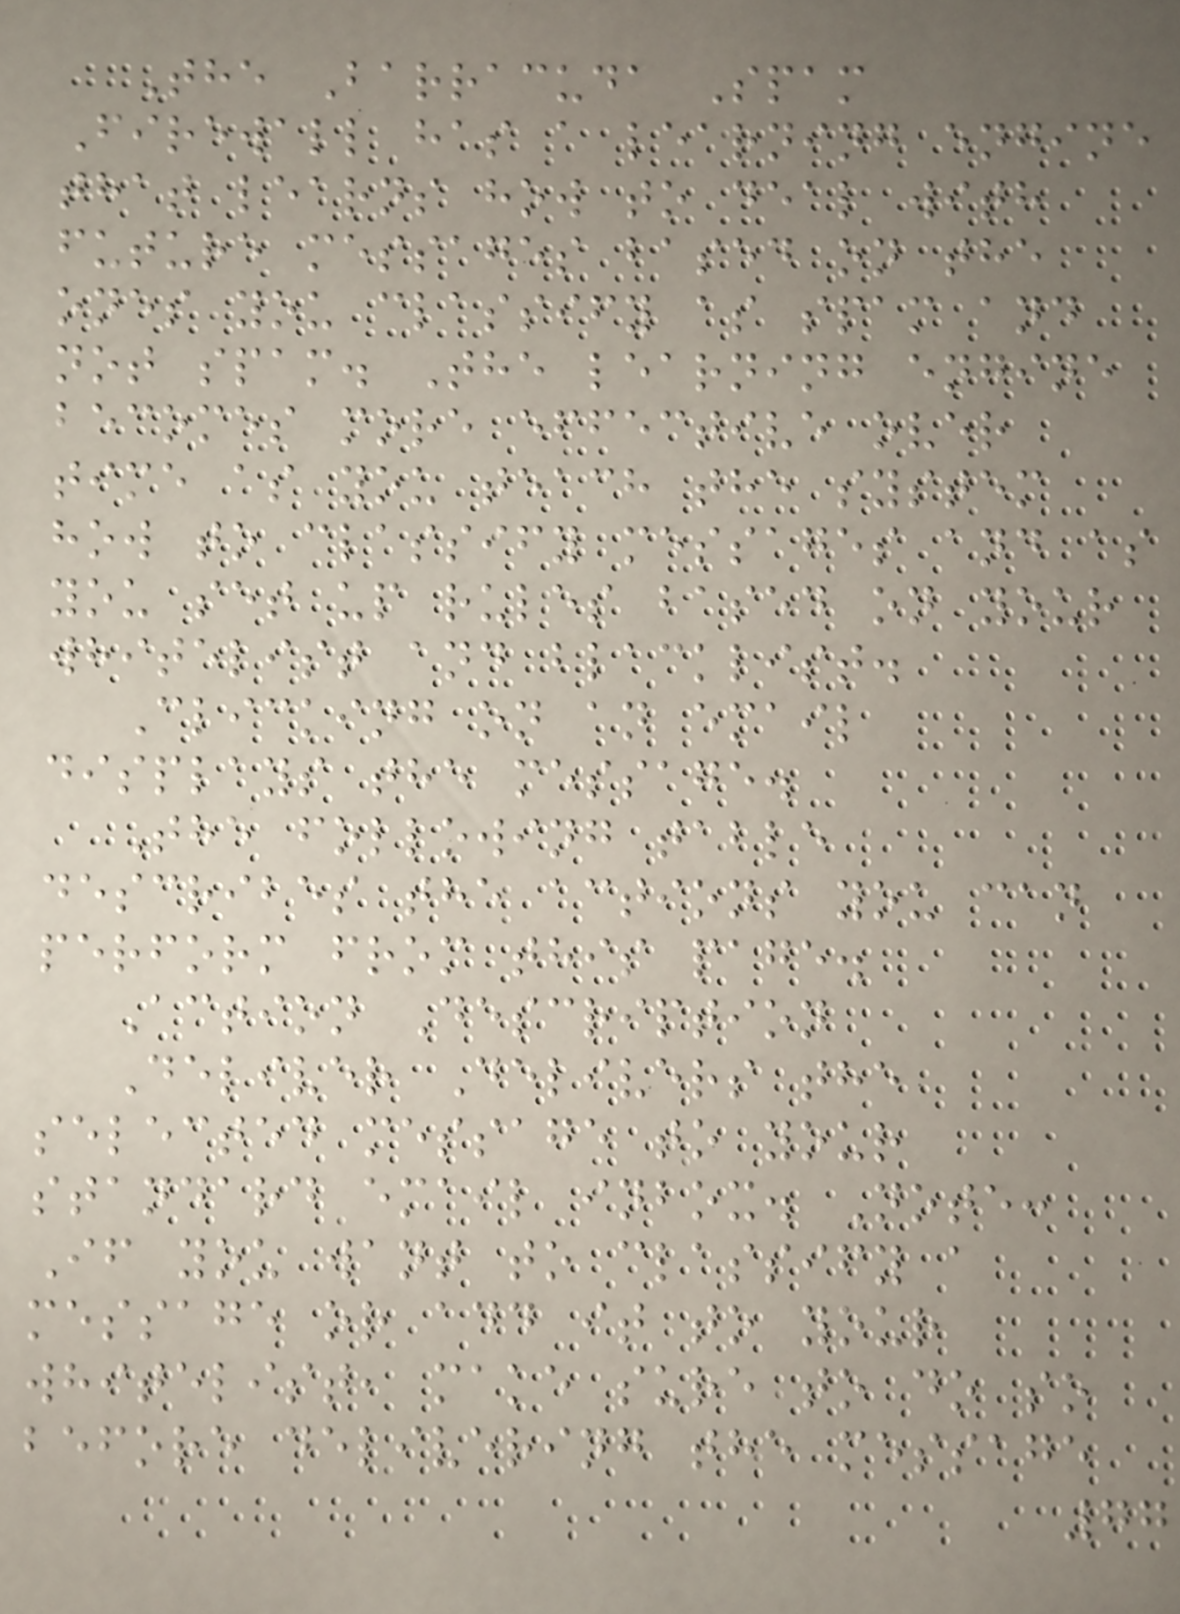The Barracuda Spam
Firewall has a learning engine
that learns how to deal with
future messages based on the
ones you classify as spam and
not spam. The learning engine
becomes more effective over
time as you teach the system
how to classify messages and as
you set up rules based on your
whitelist and blacklist.
Clicking on an email
displays the message.
The following table
describes the actions you can
perform from this page.
Action Description
Deliver Delivers the
selected message to your
standard email inbox. Note:
If you want to classify a
message or add it to your
whitelist, make sure to do so
before delivering the message
77
